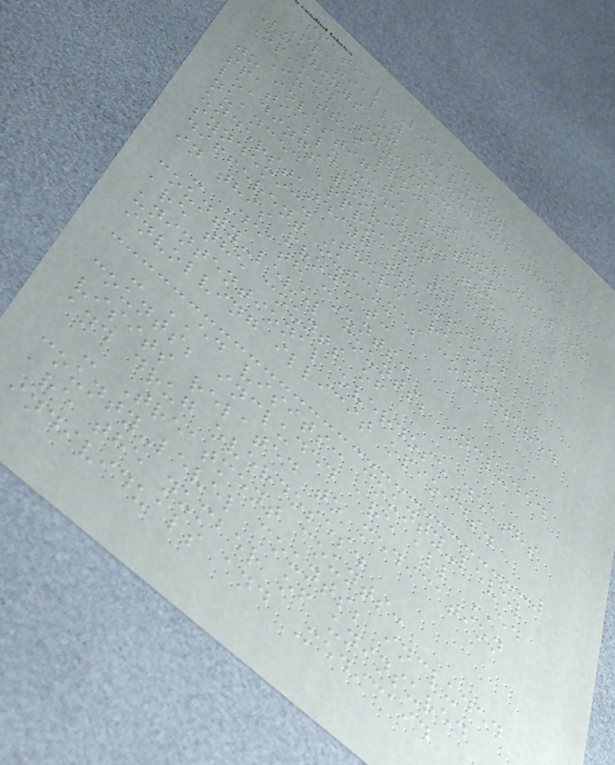Spatial Loadings
Spatially Varying
Loadings in Modeling the
Opioid Syndemic
In this project our goal is
to investigate whether
spatially modeling the
loadings provides a more
nuanced approach to
understanding the opioid
syndemic. There are six
different outcomes considered
in this project:
- Death counts:
county-level counts; included
are the counts of
unintentional overdose deaths
involving illicit opioids.
- ED visits: county-level
counts; included are all ED
visits related to medication
and drug overdoses.
- Treatment counts:
county-level counts; included
are the number of uninsured
individuals and Medicaid
